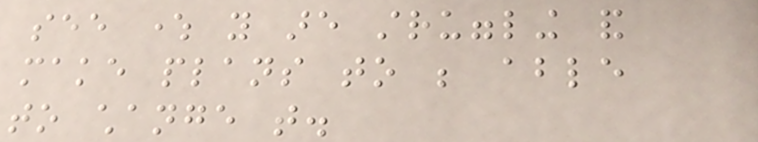see where you are struggling and
make plans to be able
to change that.
